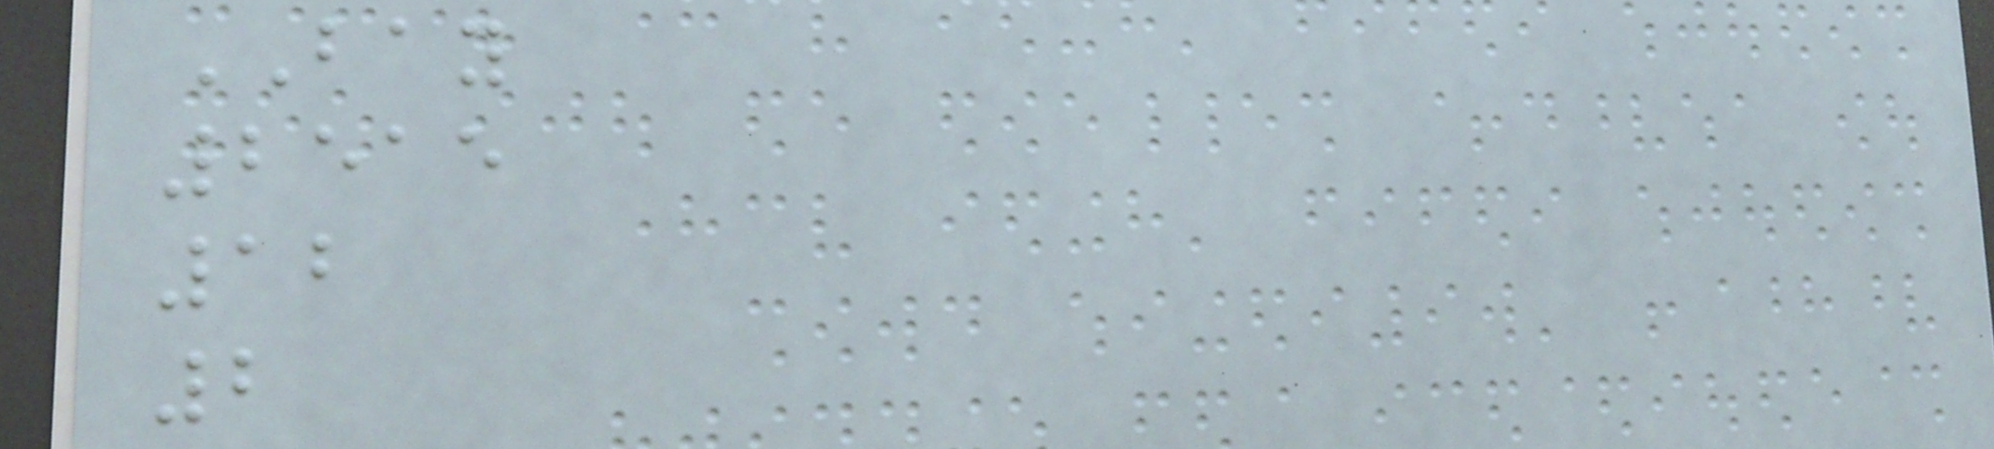BAY
2515
12
2
